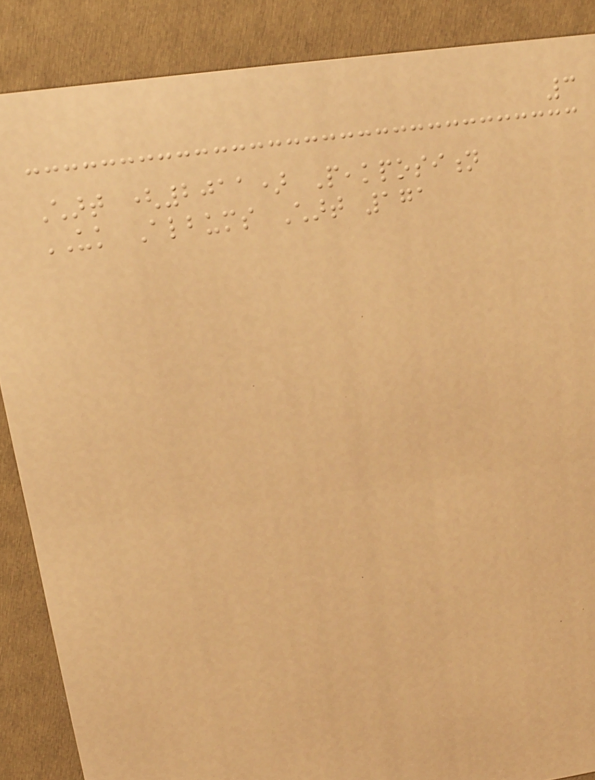3
Chart (2011) Peakposition
UK Albums Chart 171
